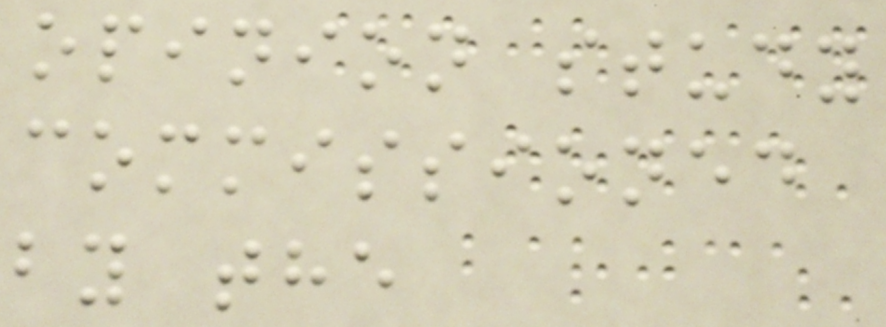opinion study
commissioned
by the
